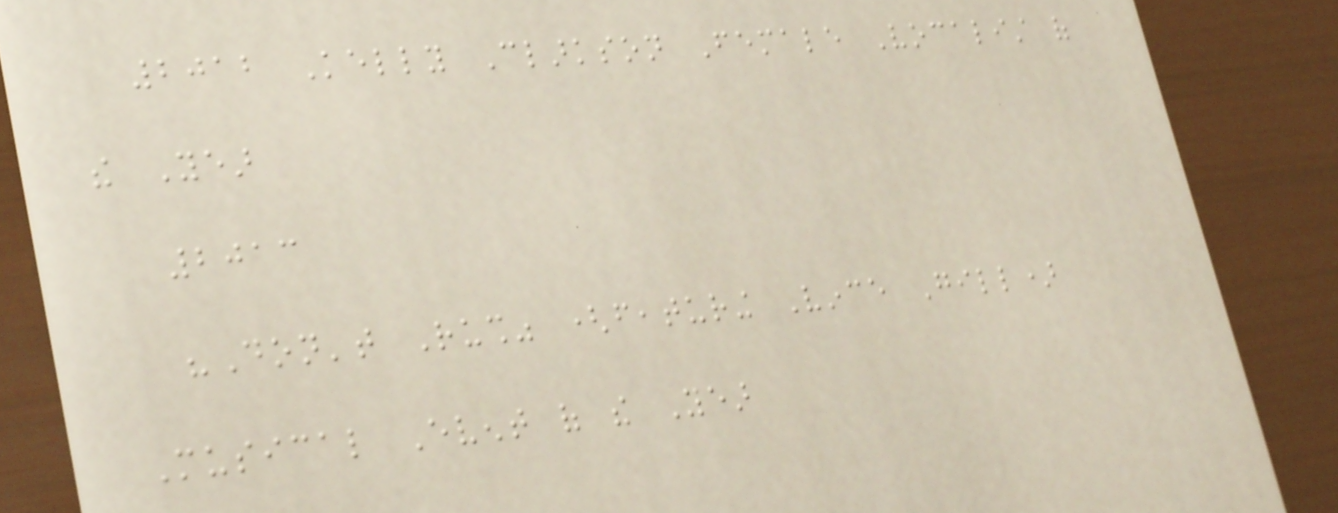2012 Kelly Clarkson Female Vocalist of
the Year
2013
"Don't Rush" (featuring Vince Gill)
Musical Event of the Year
